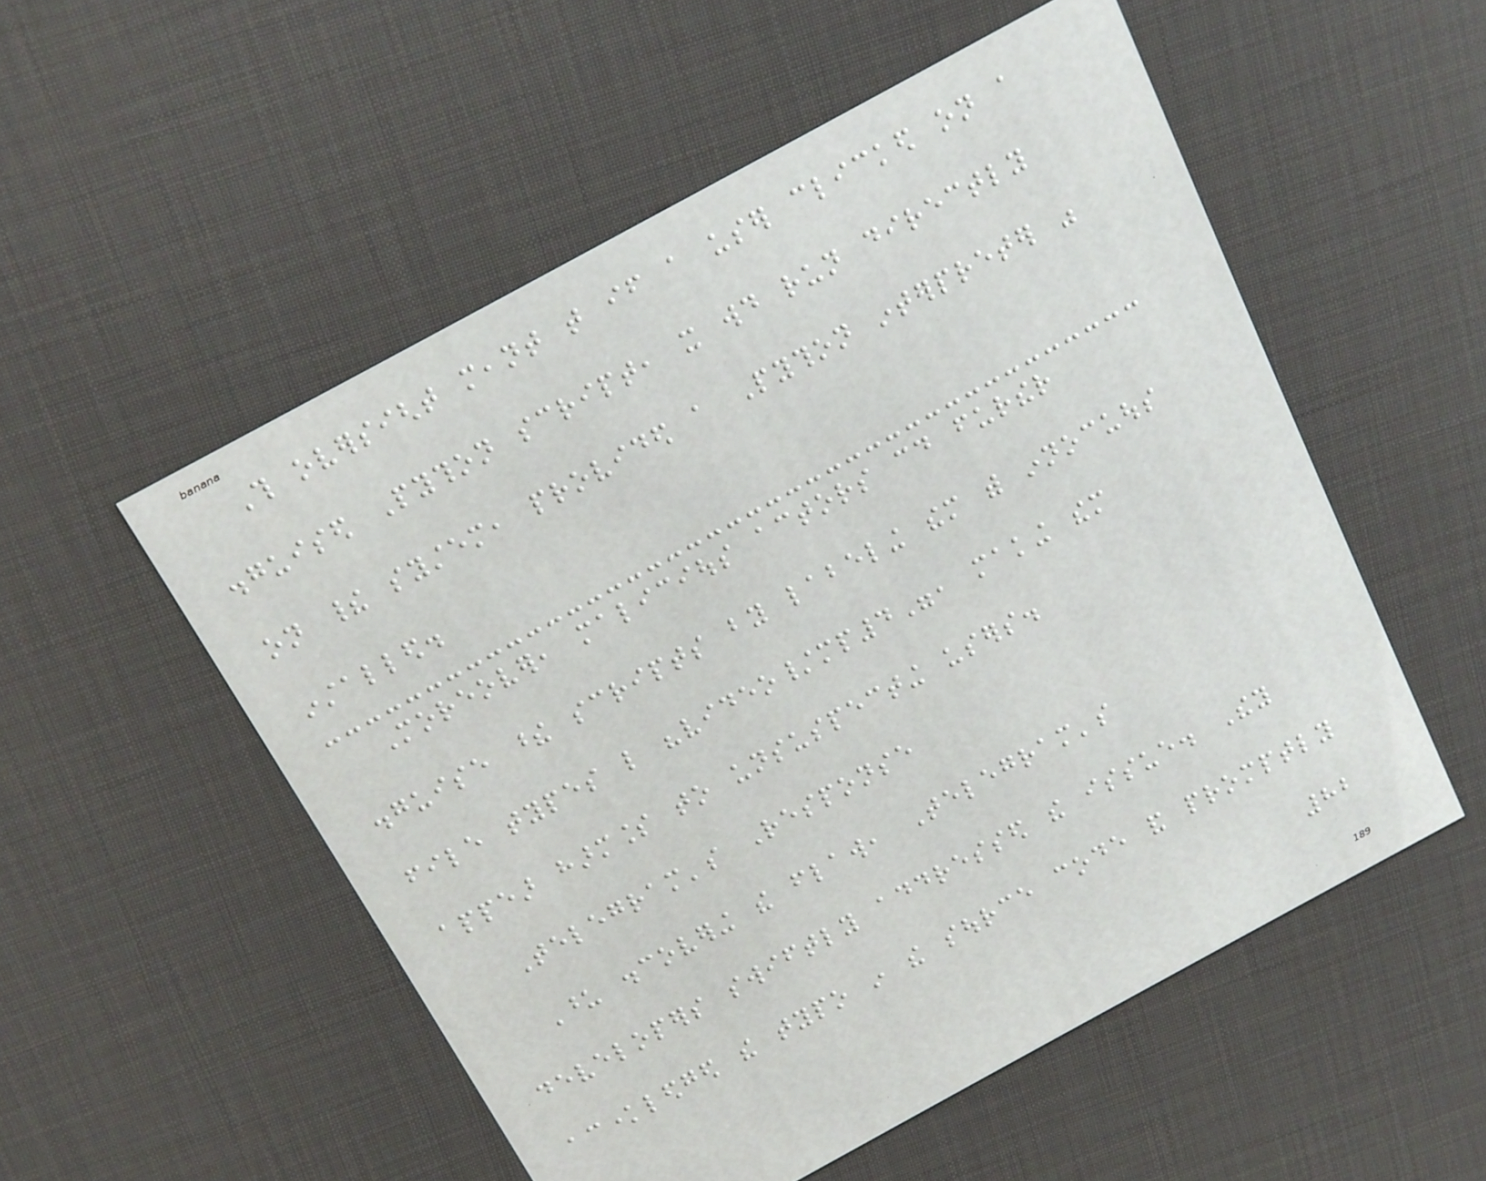This oversight meant that if a user clicked on a
disguised Python script, it would run directly
on their system, provided a Python interpreter was
installed.
Moreover, malicious actors could further
disguise these scripts by labeling them with innocuous
file types like "video/mp4", making them
appear harmless to unsuspecting users.
Telegram's Response
Upon discovering the flaw, Telegram's
developers swiftly addressed the issue. They
acknowledged the typo in the source code and promptly
82
